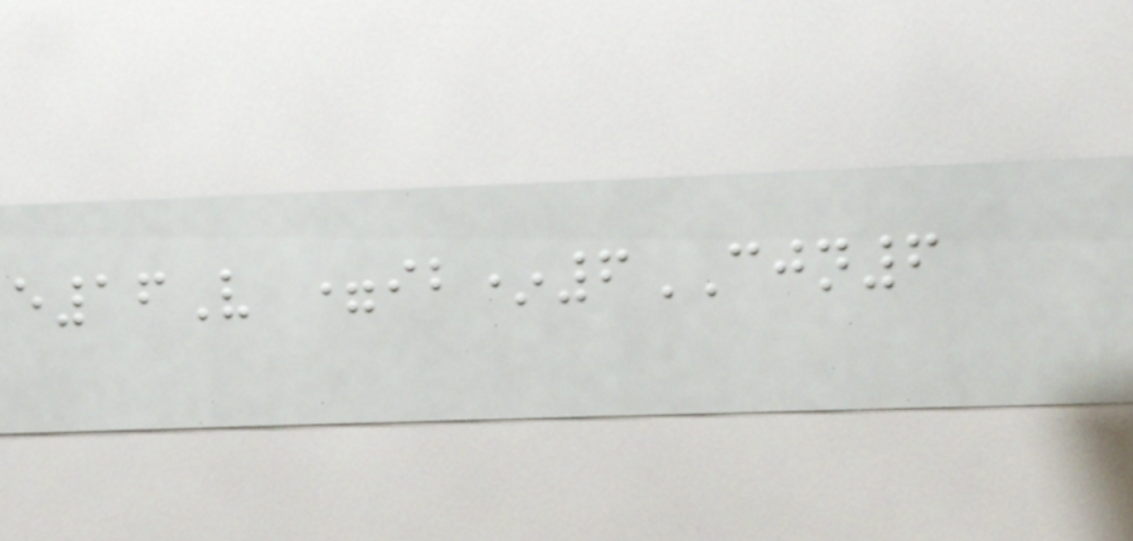e16V =ib*6CJN6
